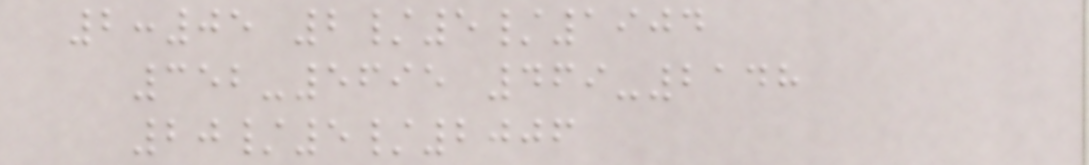2:05 2/5/1904
352-5695 469-2148
20/5/2006
